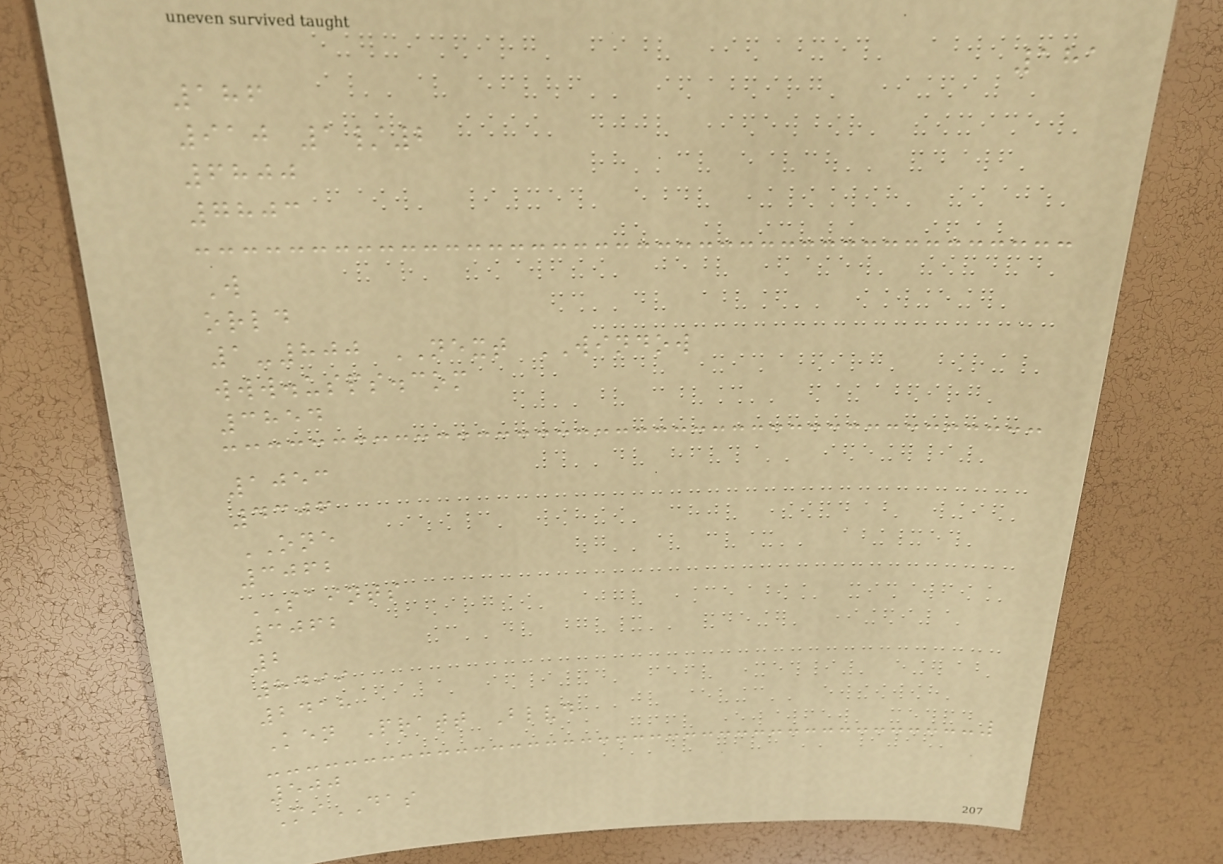181
186
910 1/2
6800
7803
W
orld
1-800 NEXT WINDOW
www.usps.com
3854
1053
4306
ONE
3062
SAINTS
3062
2
8499
2418
Ken Pratt Blvd
500
MiDAS
